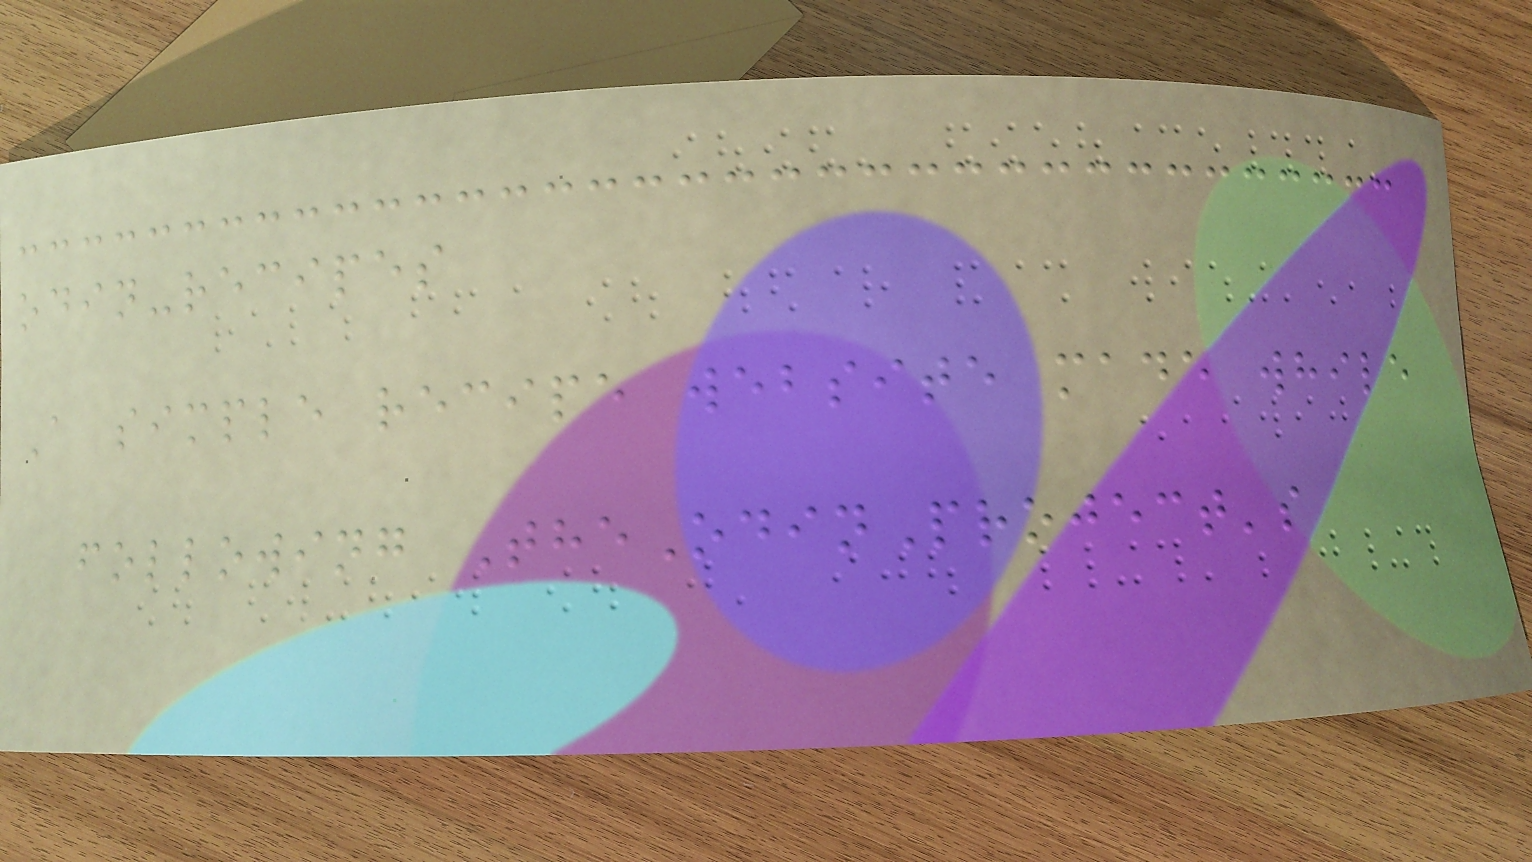odin-recipes
A simple recipe website made while
following TheOdinProject's
